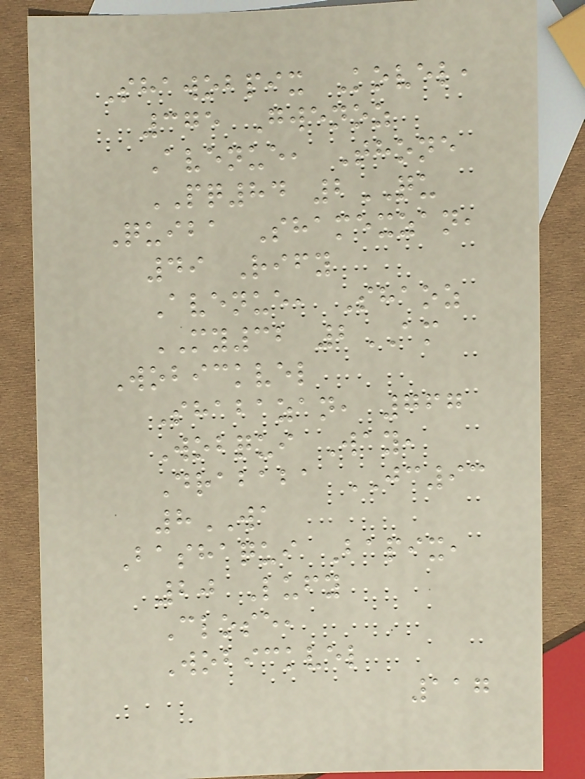Shawobpix Kovel,
375 Gwenoz
Avenue, Thone
PQ84 2QU
Quiba Shamexzan,
49 Rify
Avenue, Shaoz
MY32 2AM
Wobickvel
Shabazan, 767
Wobqui Way,
Drababa JC93
8WA
Bashaqui Bapix,
20 Lufy
Close,
Wobickvel
117
